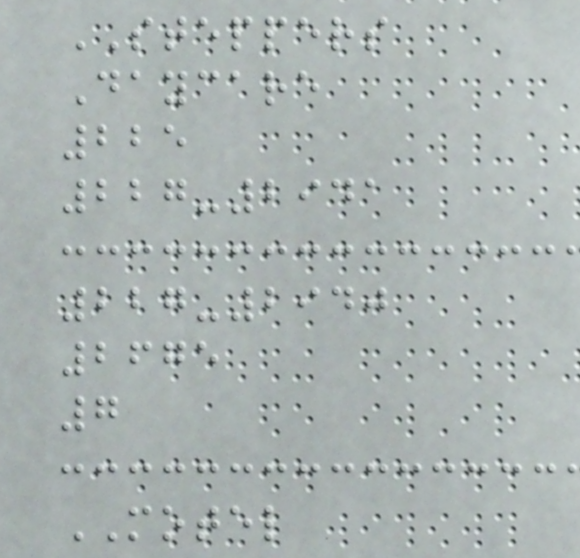STEPPERS
Daycare
225
227-2941
227-2940
2675
7
MOTEL
